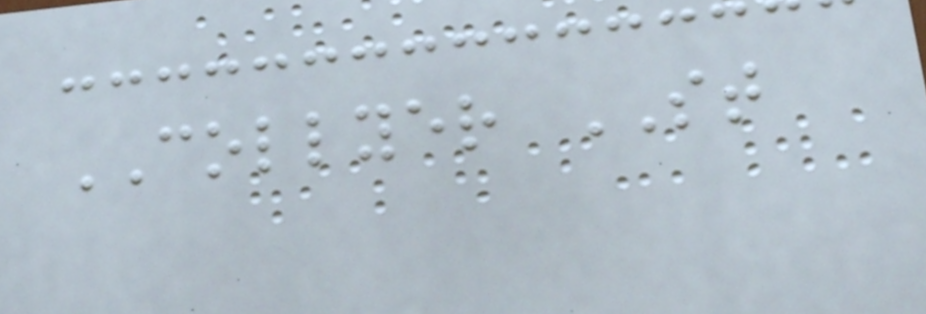COLLYER ST
